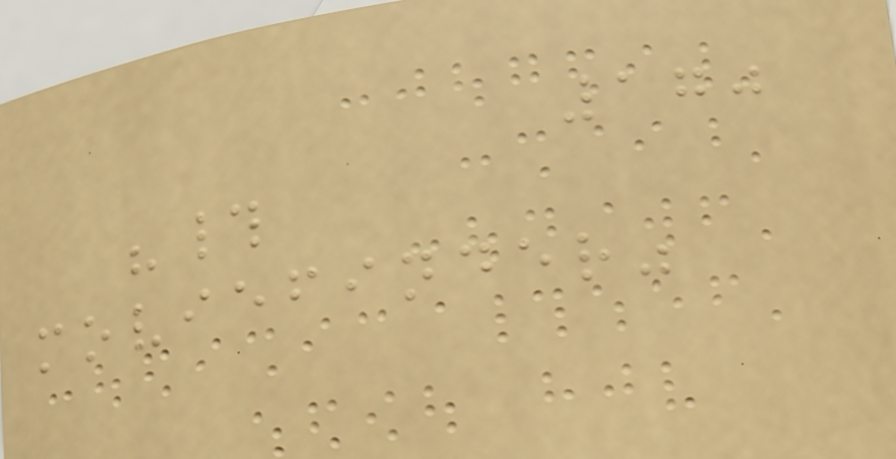170
"#
moviefinder"
